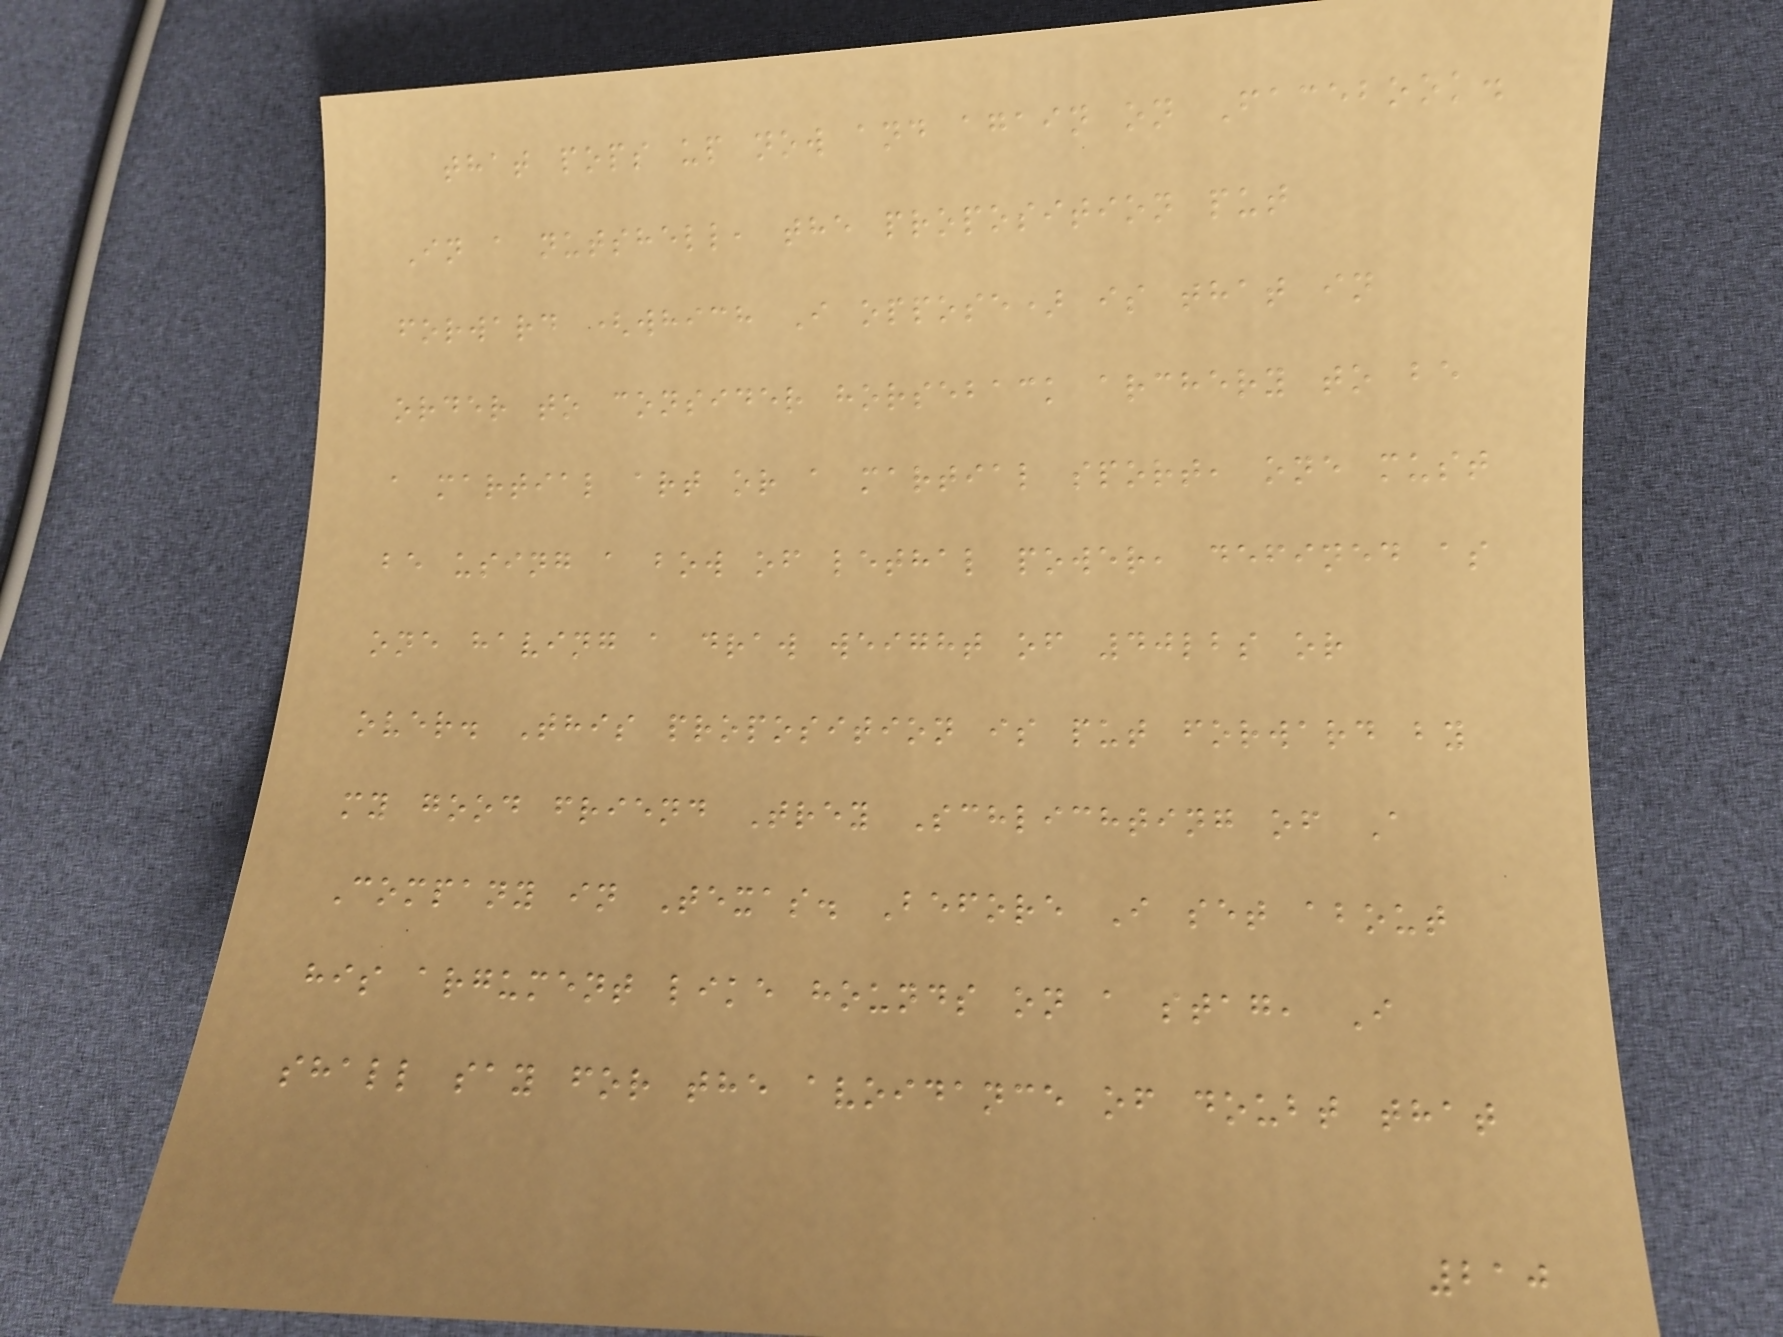that pops up now and again on Facebook.
In a nutshell, the proposition put
forward (which I oppose) is that in
order to consider horseback archery to be
a martial art or a martial sport, one must
be using a bow of lethal power, defined as
one having a draw weight of 40lbs or
over. This proposition is put forward by
my good friend Trey Schlichting of A
Company in Texas. Before I set about
his argument like hounds on a stag, I
shall say for the avoidance of doubt that
210
